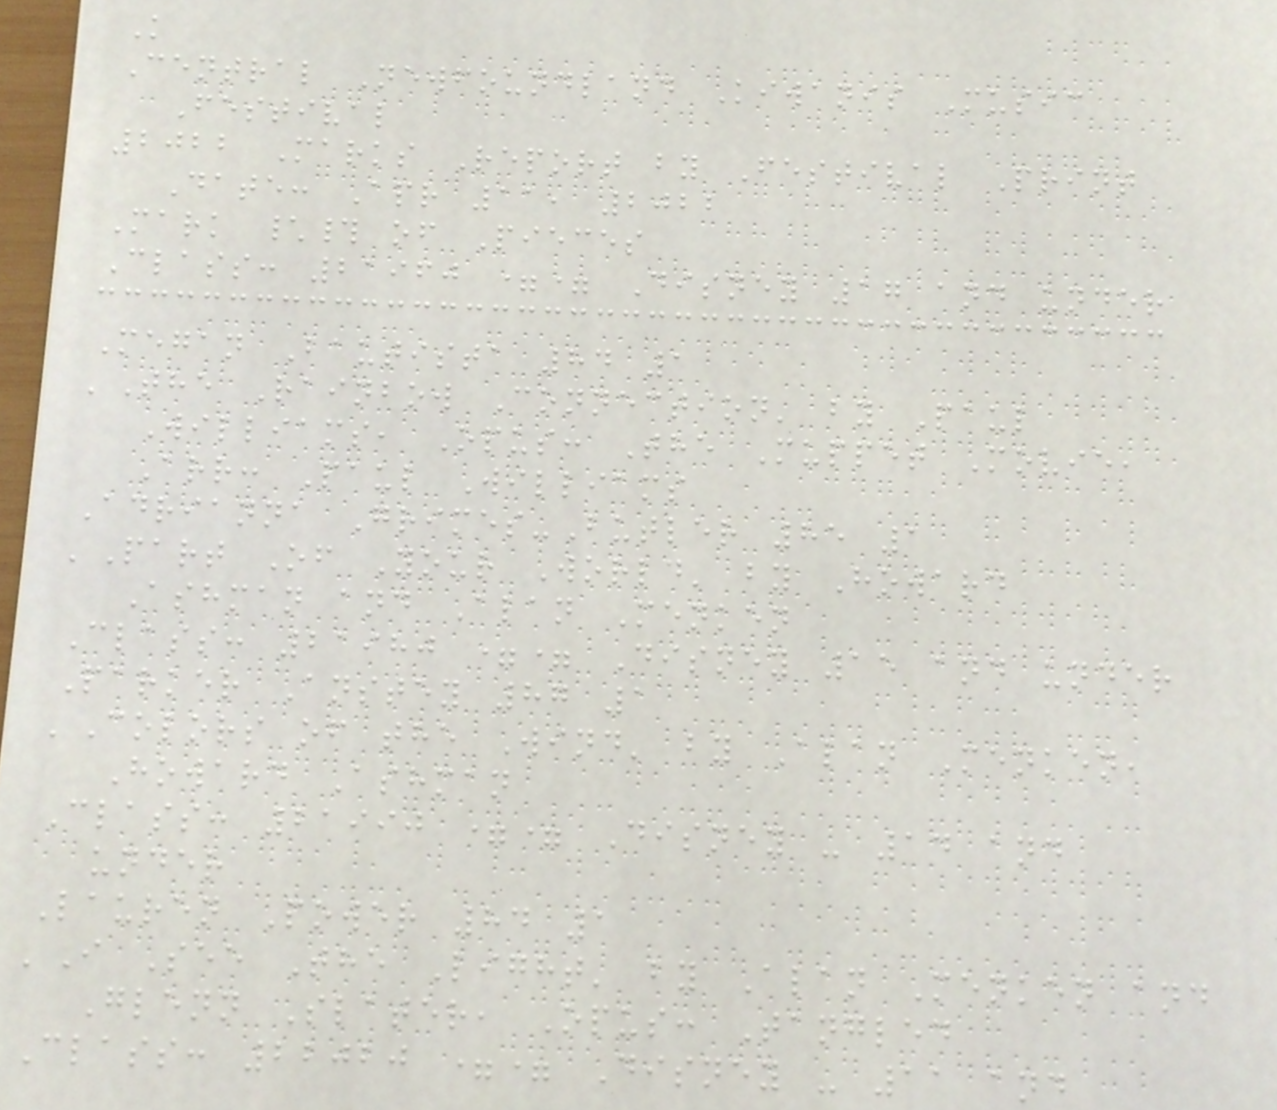K
Central Newfoundland Kiwanis Music
Festival
2022 Marks Report by Festival Print
Date: Apr 11, 2022
Mark \# of Pieces
Class: 21960 == Disney 17 and under
Megan Bautista 84 1
'The Rainbow Connection' by Paul
Williams, Opus: The Muppet Movie,
Arr: Paul Williams
Adrianna Grimes-Butler 85 1
'Part Of Your World' by Howard
Ashman and Alan Menken
Class: 21980 == Disney 15 and under
Parker Anstey 87 1
'Colors of the Wind' by Alan Menken,
Howard Ashman
Class: 21990 == Disney - 14 and
under
Lauren Power 84 1
'I See The Light' by Alan Menken and
Glenn Slater, Opus: Tangled
Class: 22020 == Disney - 11 and
